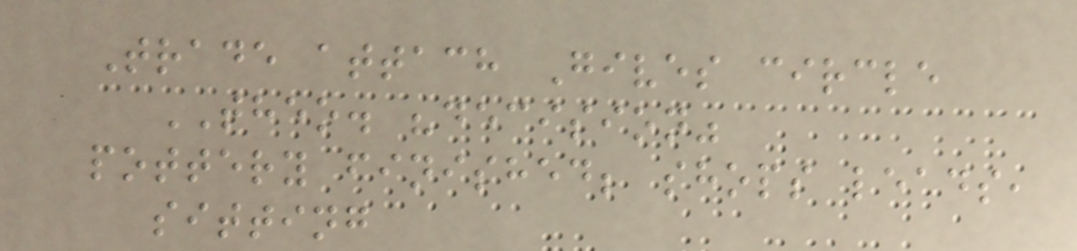Trade attach Gives circle
THEO. "decision"
pottery finished; shops leads,
sitting
